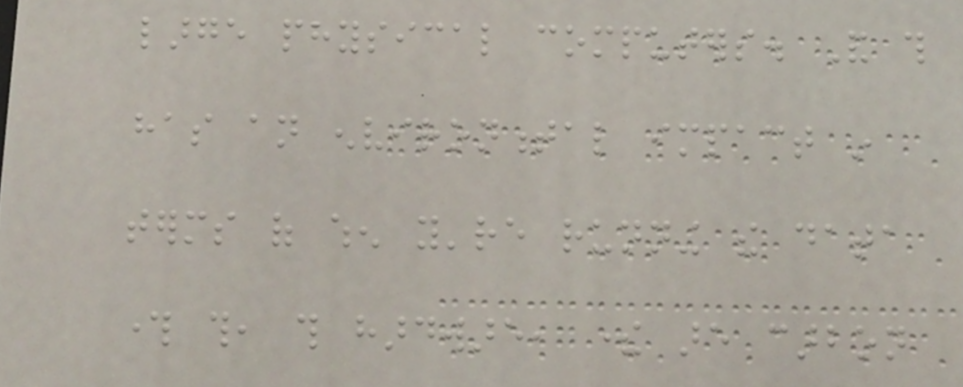large physical computers. And this
has an environmental impact in
terms of when you're running the data
through this, this hardware, there are carbon
